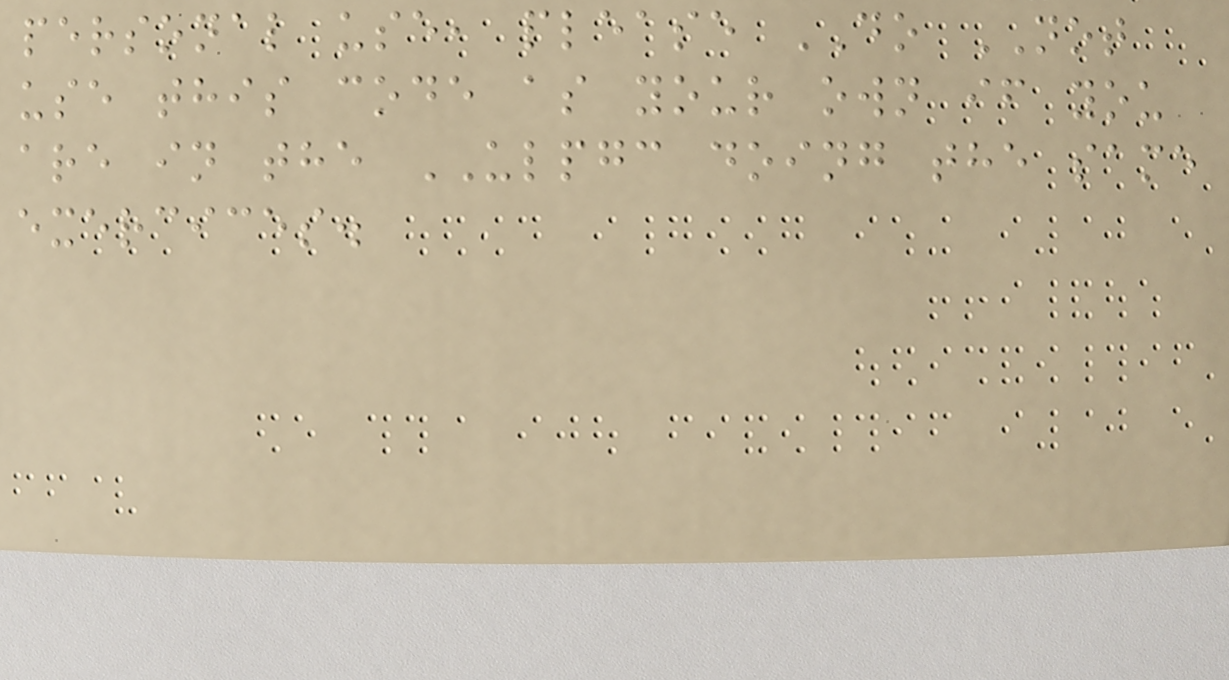personal use, please DO NOT
use this code as your own if you
are in the ULPGC doing the same
exercices.
